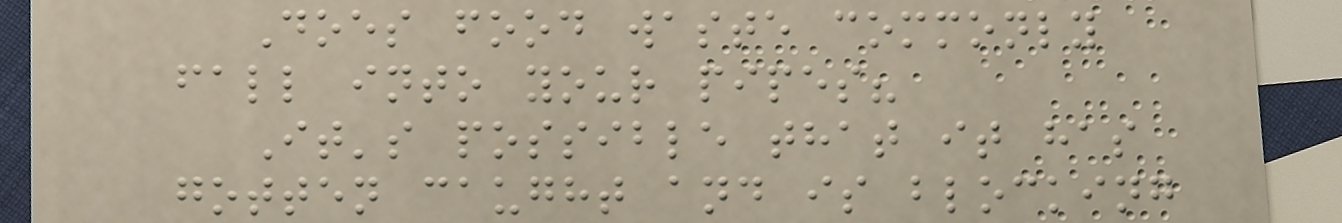Does food waste commonly
fall into your pipes?
It's possible that it has
gotten caught and is blocking
